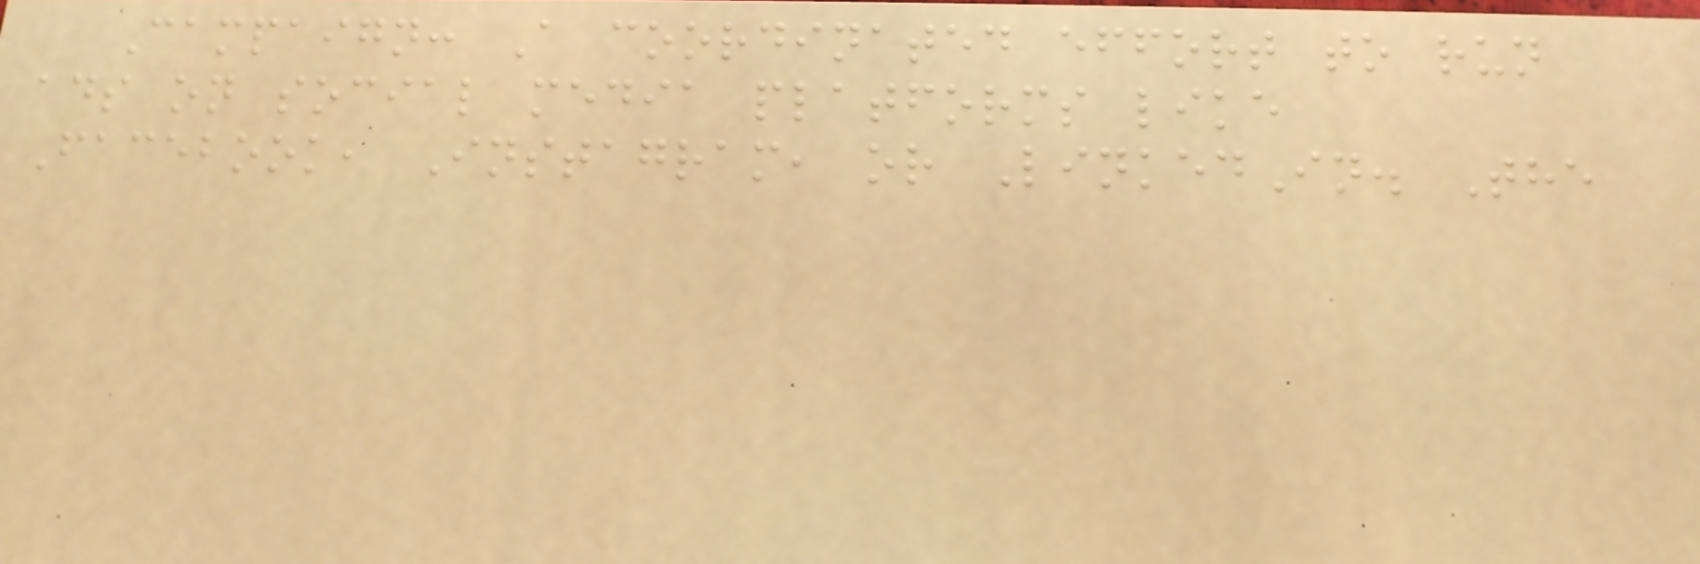Campaign: A coordinated effort to run
ads on social media platforms like
Facebook, Instagram, or LinkedIn. The
